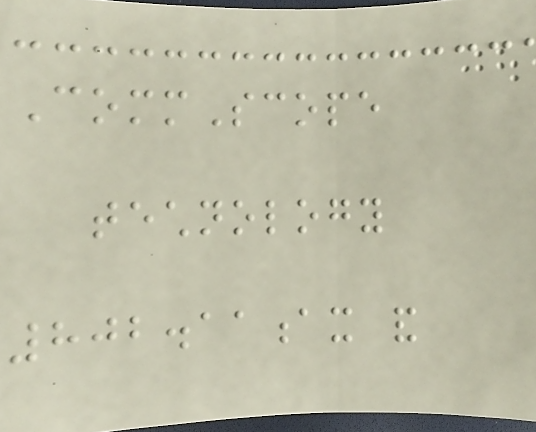CommScope
technology
802.11ax and
